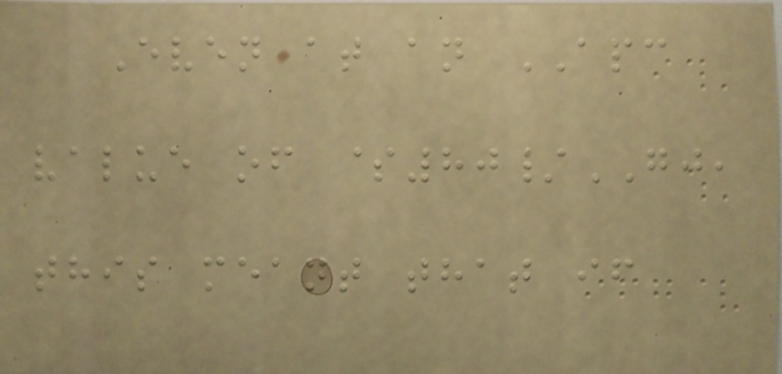Even at an APC
value of $80/GJ,
this meant that if
